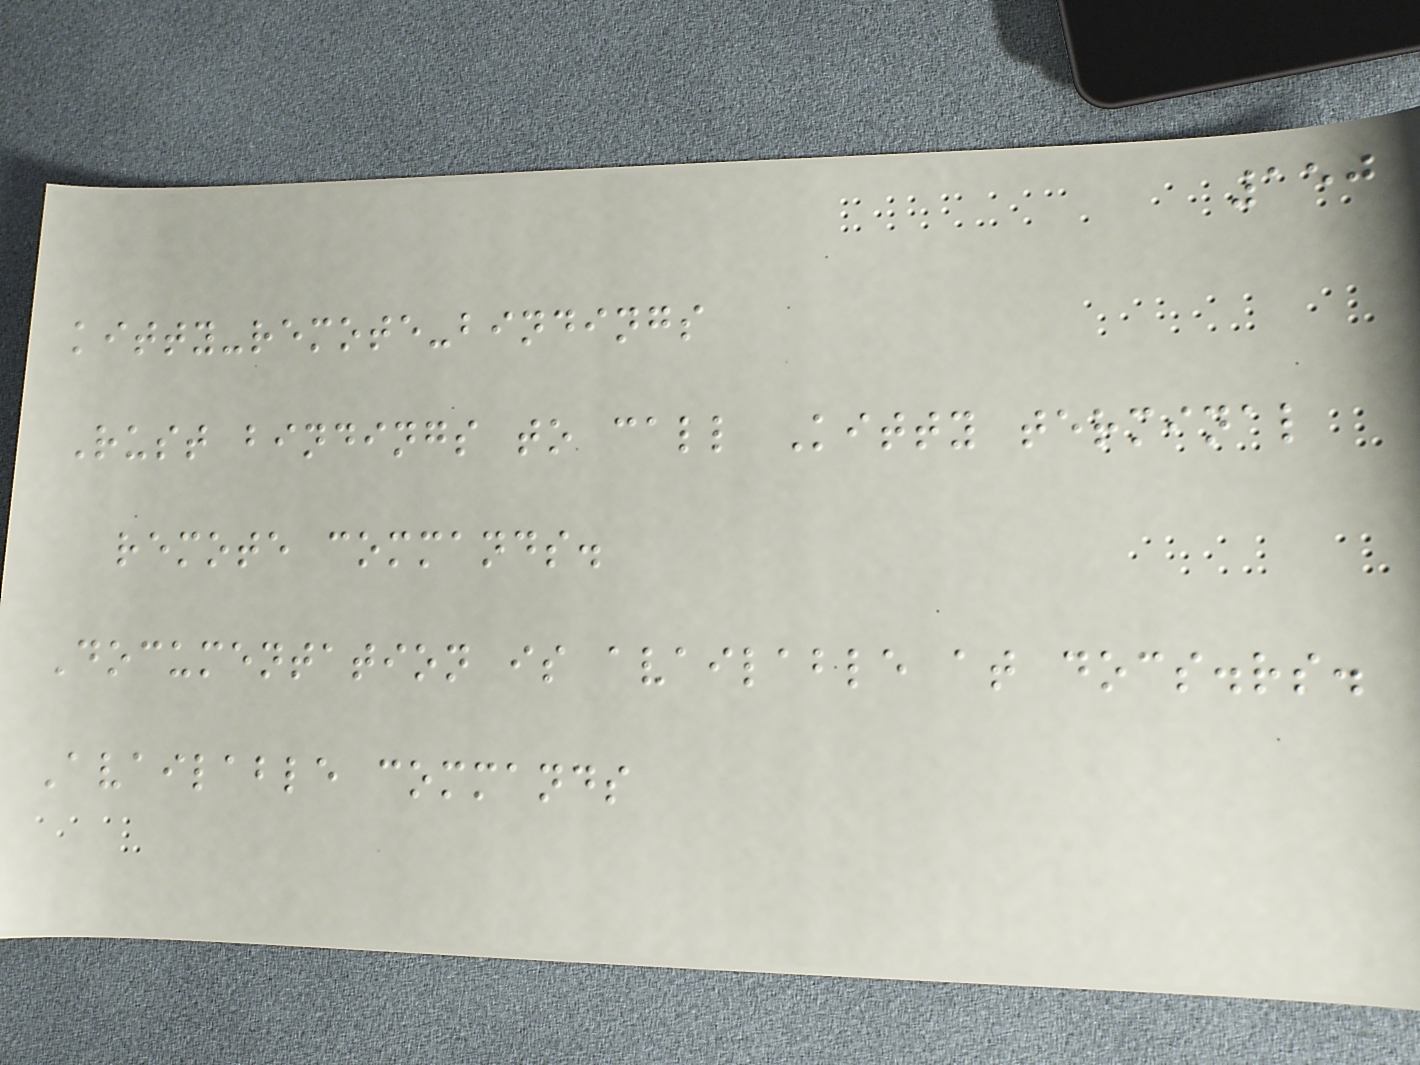150
kitty-remote-bindings
Rust bindings to call Kitty terminal
remote commands.
Documentation is available at docs.rs.
Available commands
